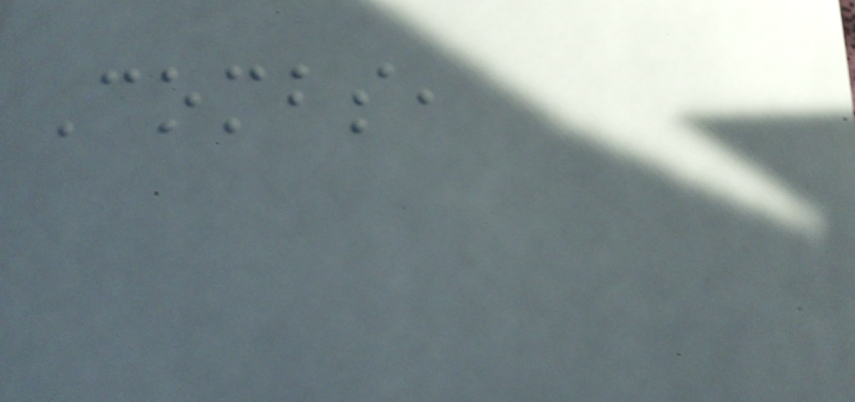Combs,
